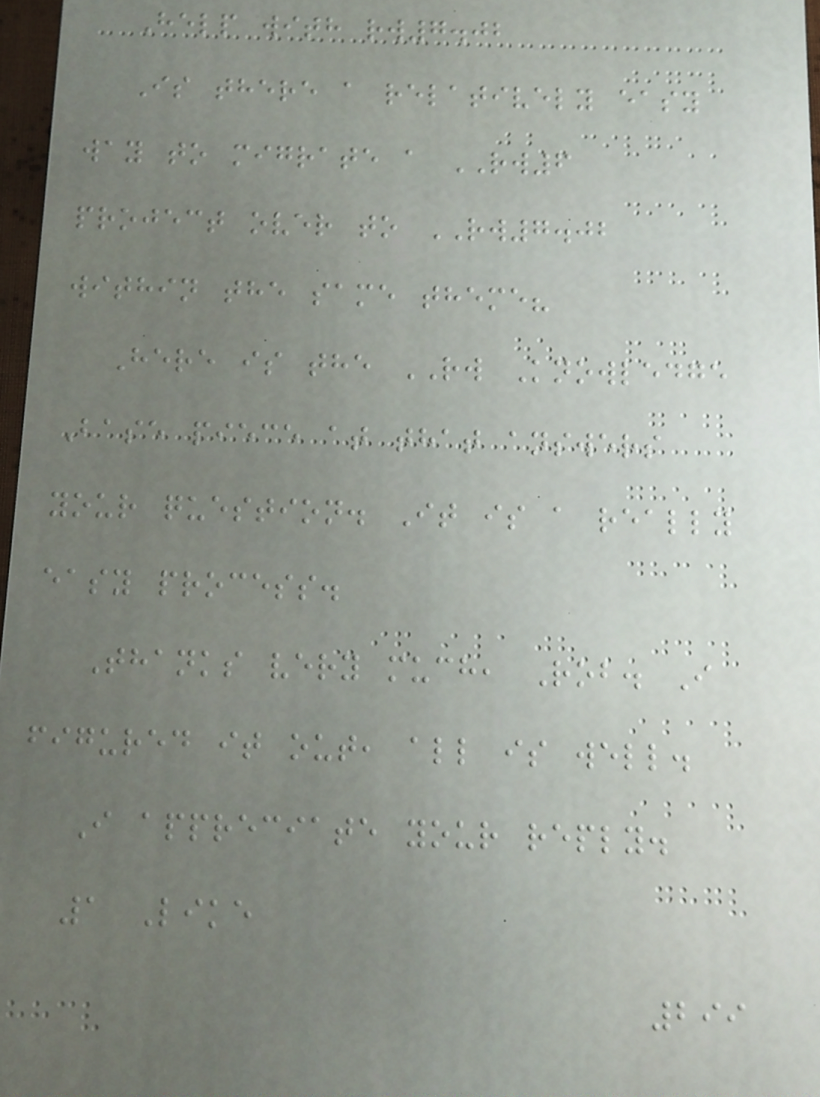Help with rw7.02
Is there a relatively easy
way to migrate a RW6
project over to RW7.02
within the same theme?
Here is the RW Knowledge
Base piece at that answers
your question. It is a really
easy process.
Thanks very much, Rob. I
figured it out, all is well.
I appreciate your reply.
1 Like
299
